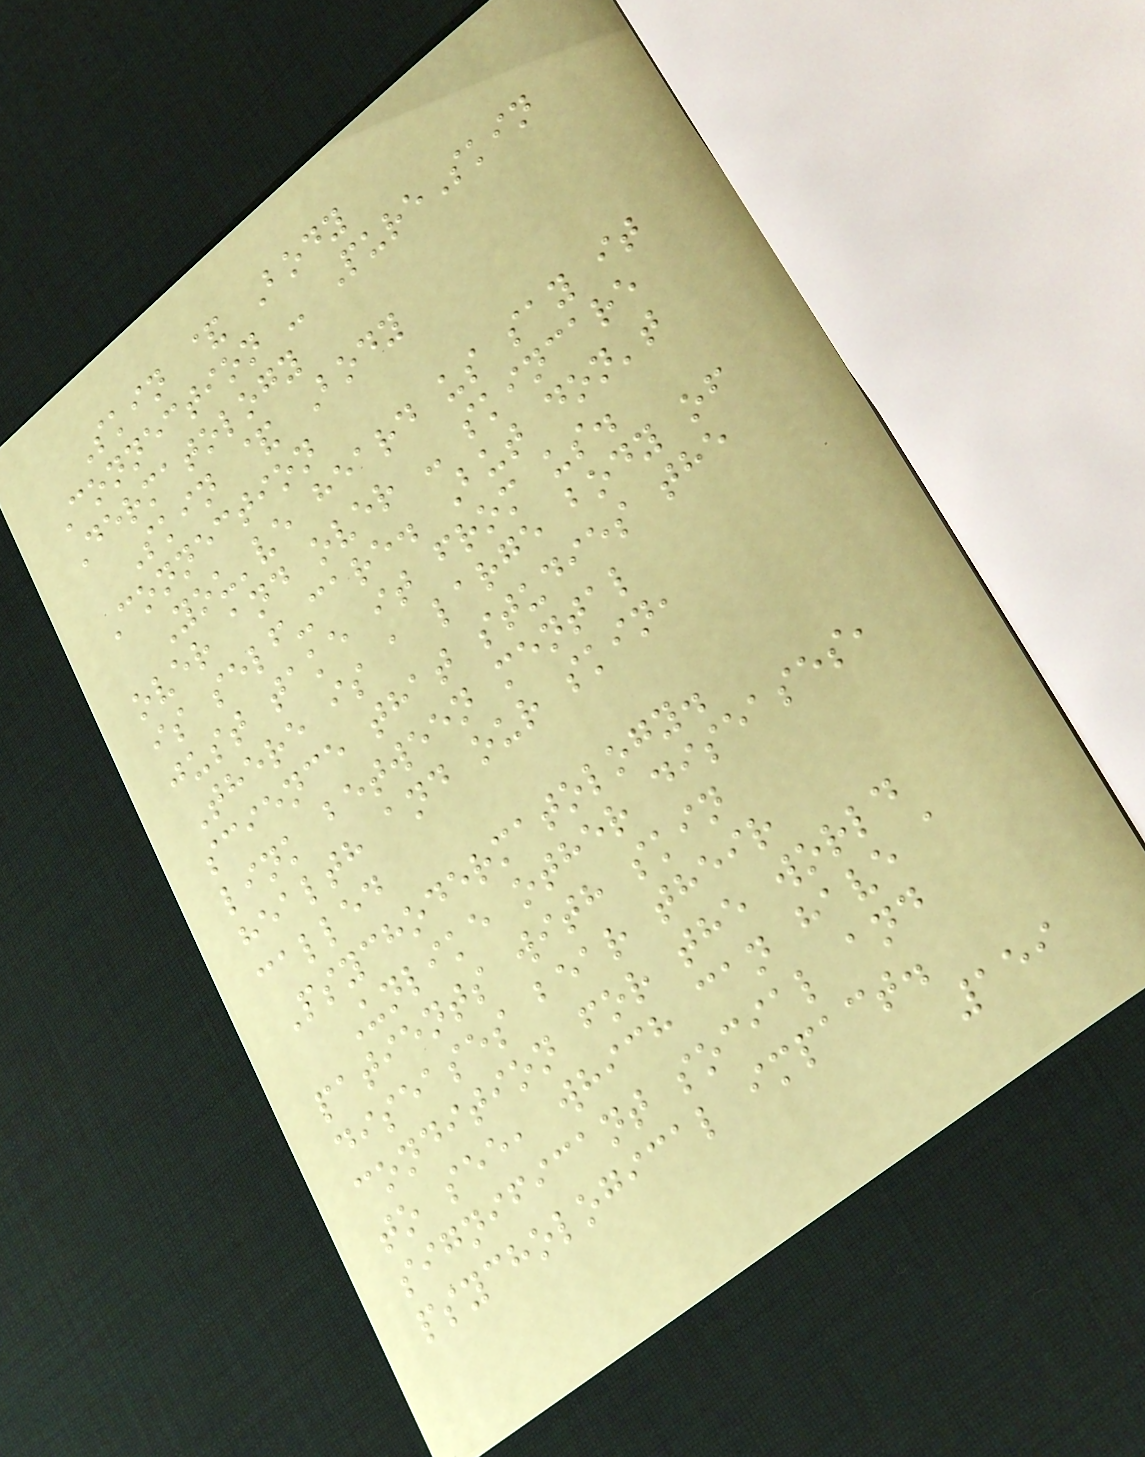Skin & Body
Connection - PureSkin
Dermatology
Skin & Body
Connection
You've heard us say it
over and over - skincare
is self-care. But don't
just take it from us.
There is a large body of
science that studies the
link between mental
health and our skin,
called
Psychodermatology.
Unlike other diseases,
patients with skin
diseases bear their
condition for the world
to see, which can have a
significant social and
psychological impact.
159
